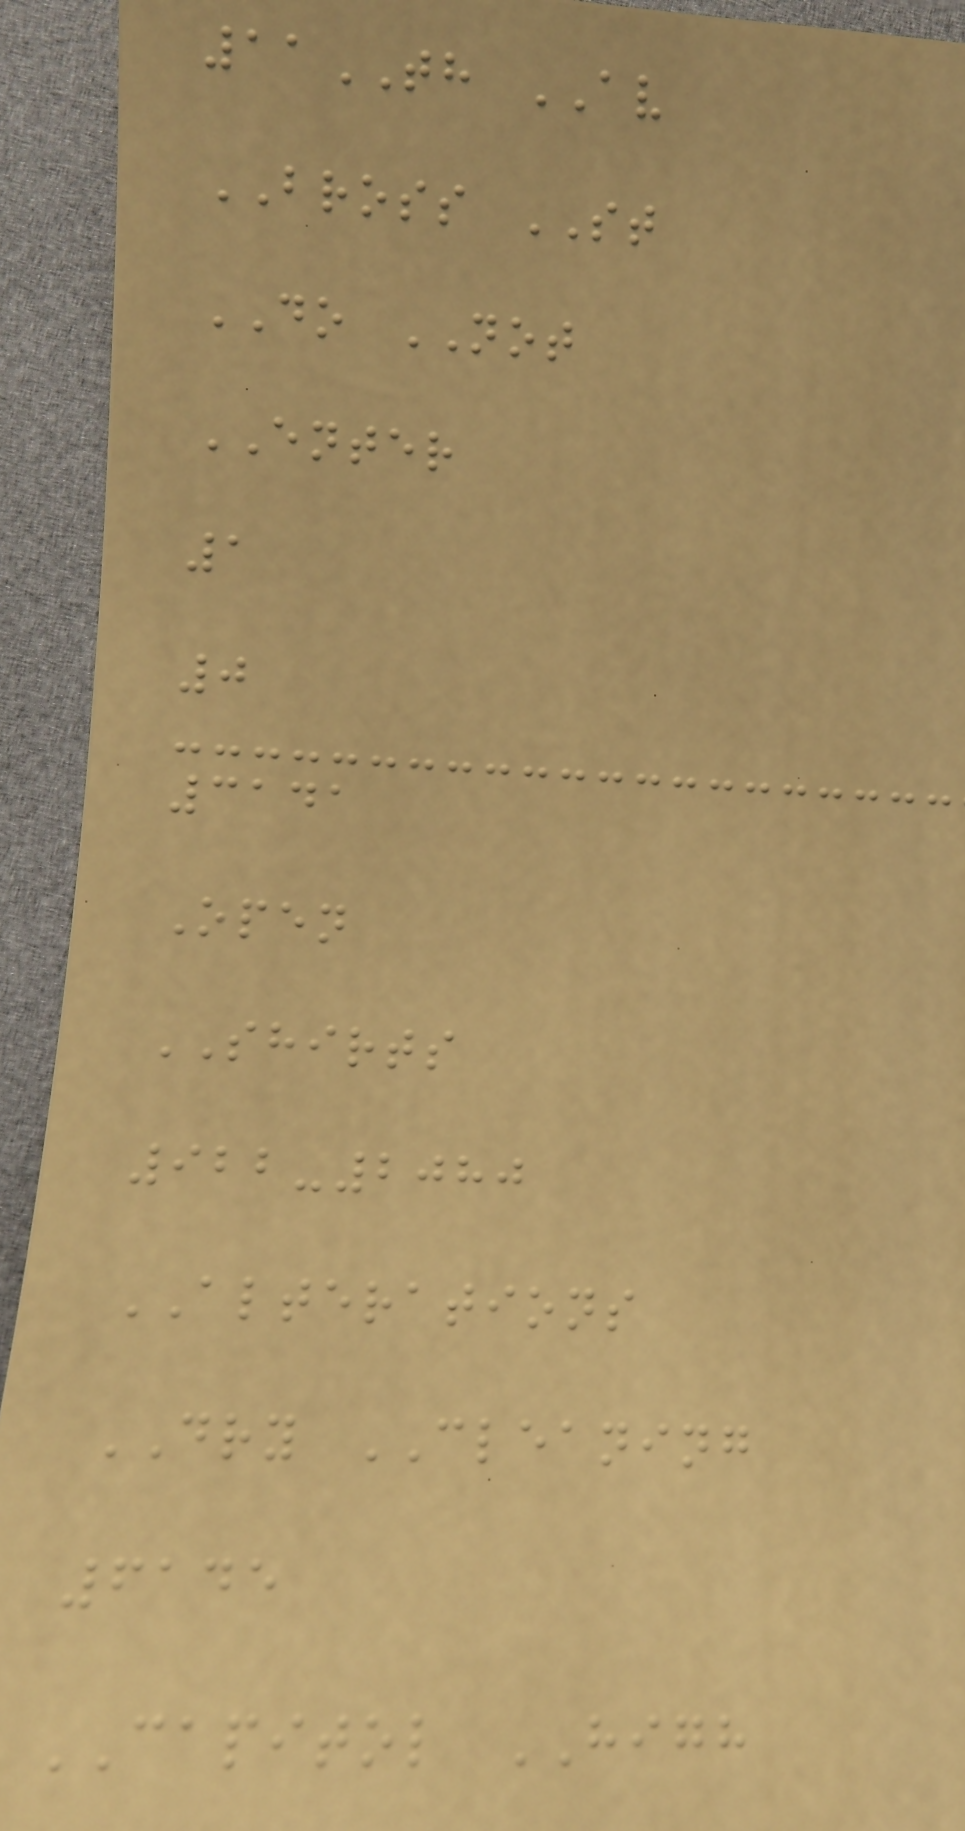11TH AV
BROSS ST
DO NOT
ENTER
1
0
3141
Open
SHIRTS
922-2080
ALTERATIONS
DRY CLEANING
6145
CAPITOL HIGH
